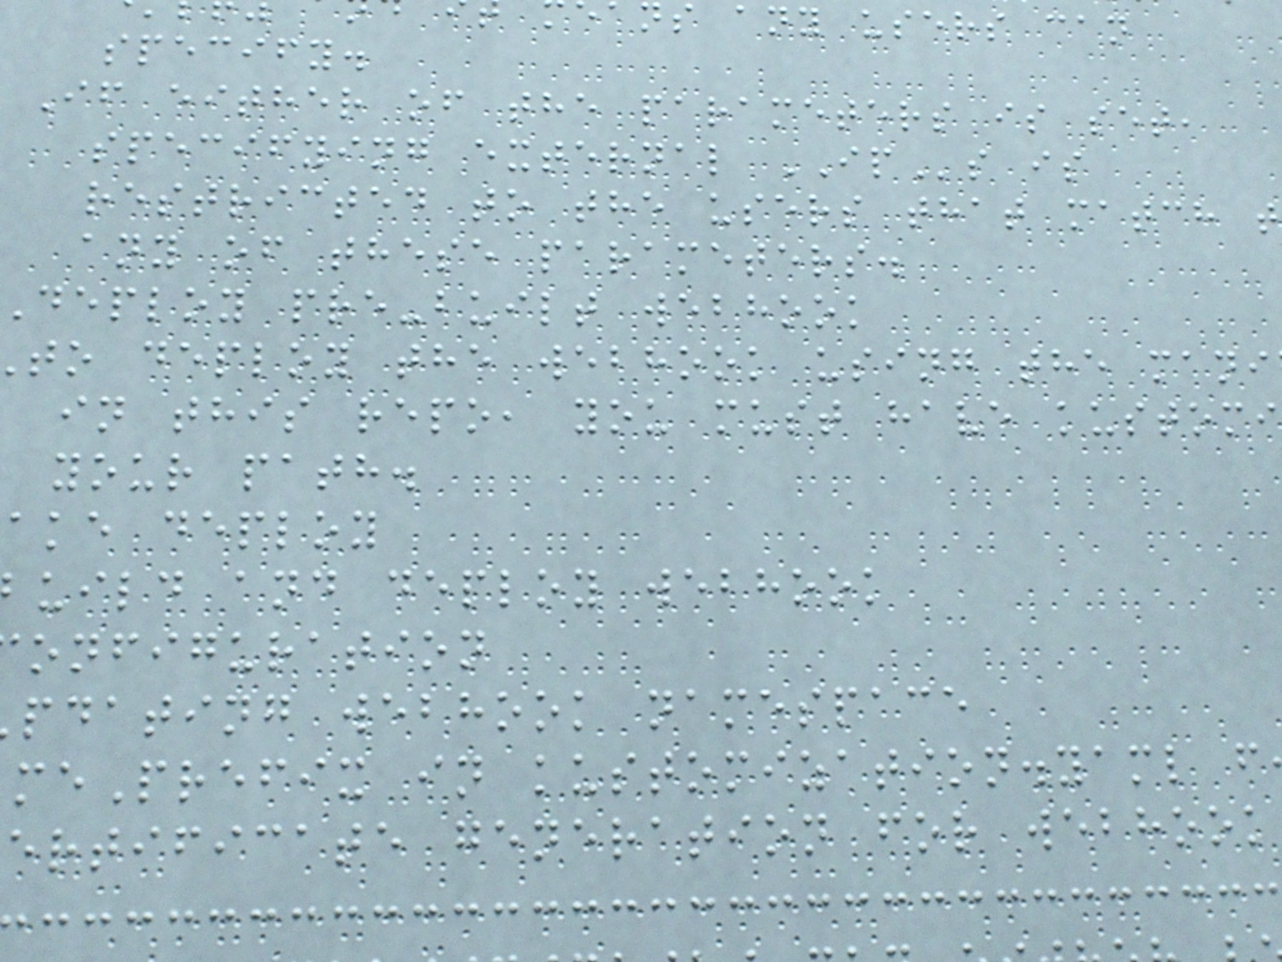ans any users can
specify.
If either of the parameters is set,
specifying external IPs is
restricted to the users that match t
any of these parameters.
deploy pre-built webhook
to deploy the webhook using the mani
in this repo, you must have kustomi
your path.
ake deploy
uild and deploy webhook
onfiguration
pdating webhook namespace
mePrefix in kustomization.yaml f
ertificate generation for webhook
